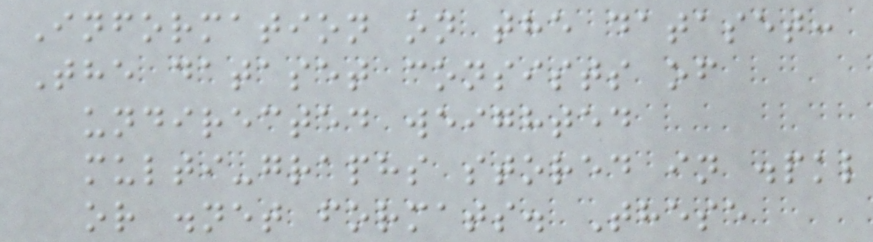Information on the dataset:
The dataset consists of
undirected weighted
multi-graphs stored in .pkl
or .net formats. These
